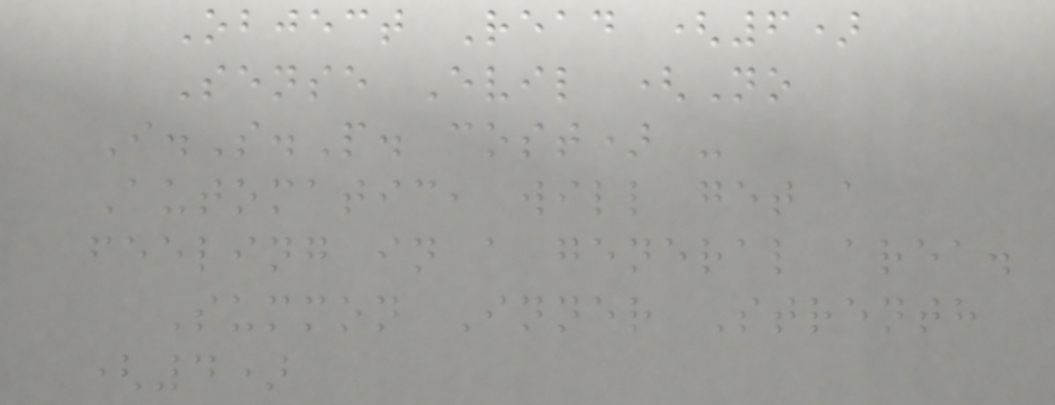Object Read (6)
Sense Evil (No
I.S.P. cost) -
Automatic, will get a
feeling in a general area.
Summon Inner Strenth
(4)
